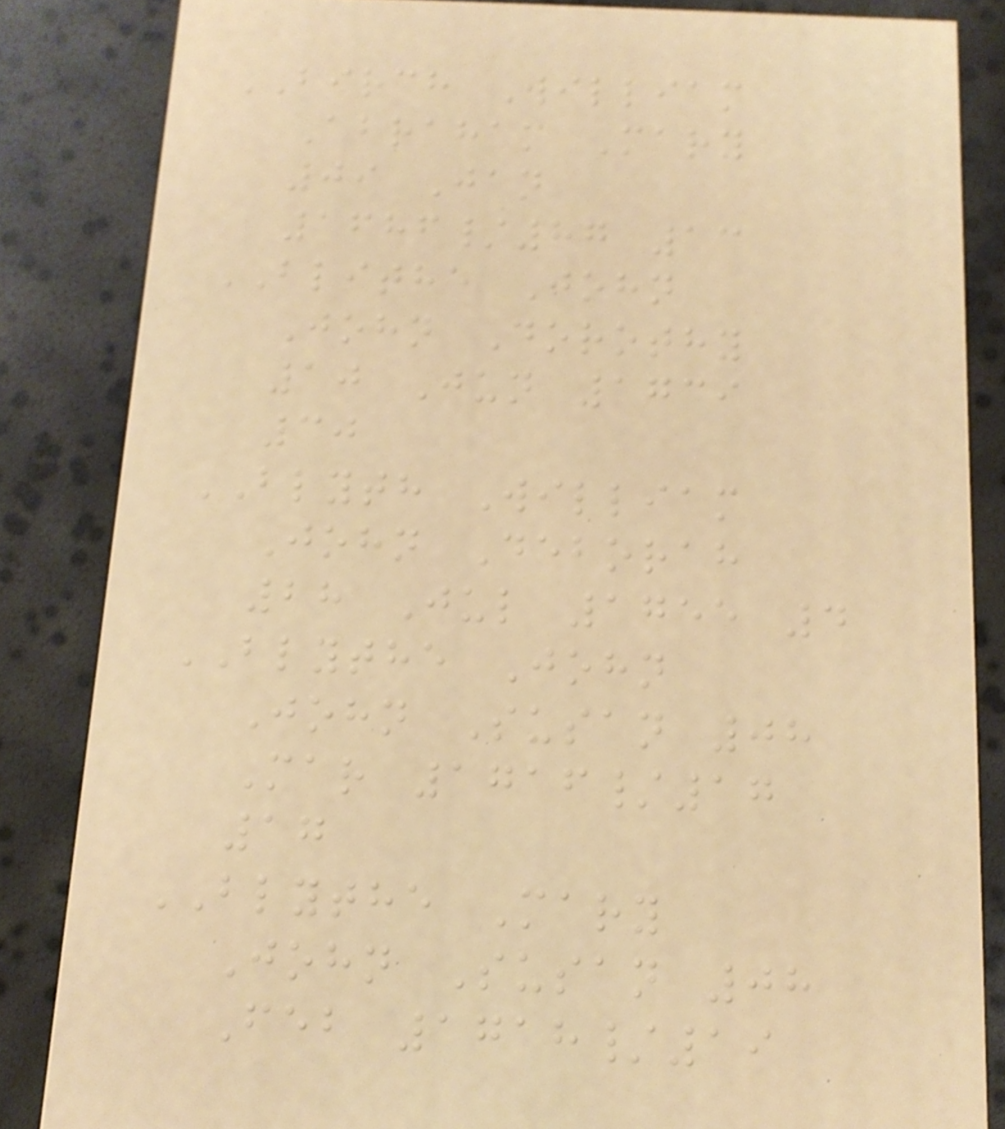BIRCH William
Abraham Mary
09 Jan
1686/87 13
BLITHE John
John Dorothy
10 Jun 1739
30
BLYTH William
John Deborah
28 Jul 1755 4
BLYTHE John
John Susan 08
Mar 1716/17
17
BLYTHE Mary
John Susan 08
Feb 1718/19
